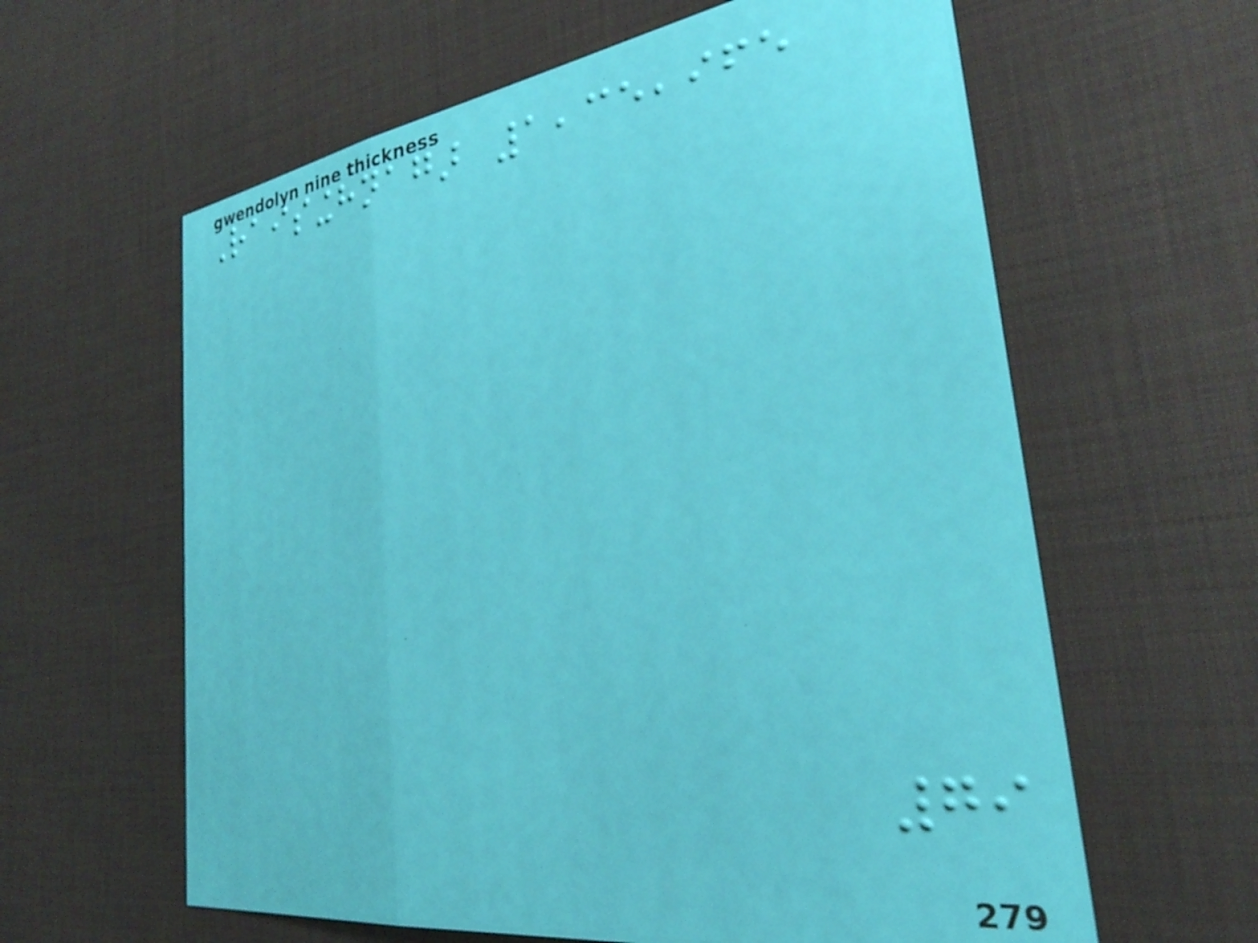Raisinghnagar 1,35,965
79
